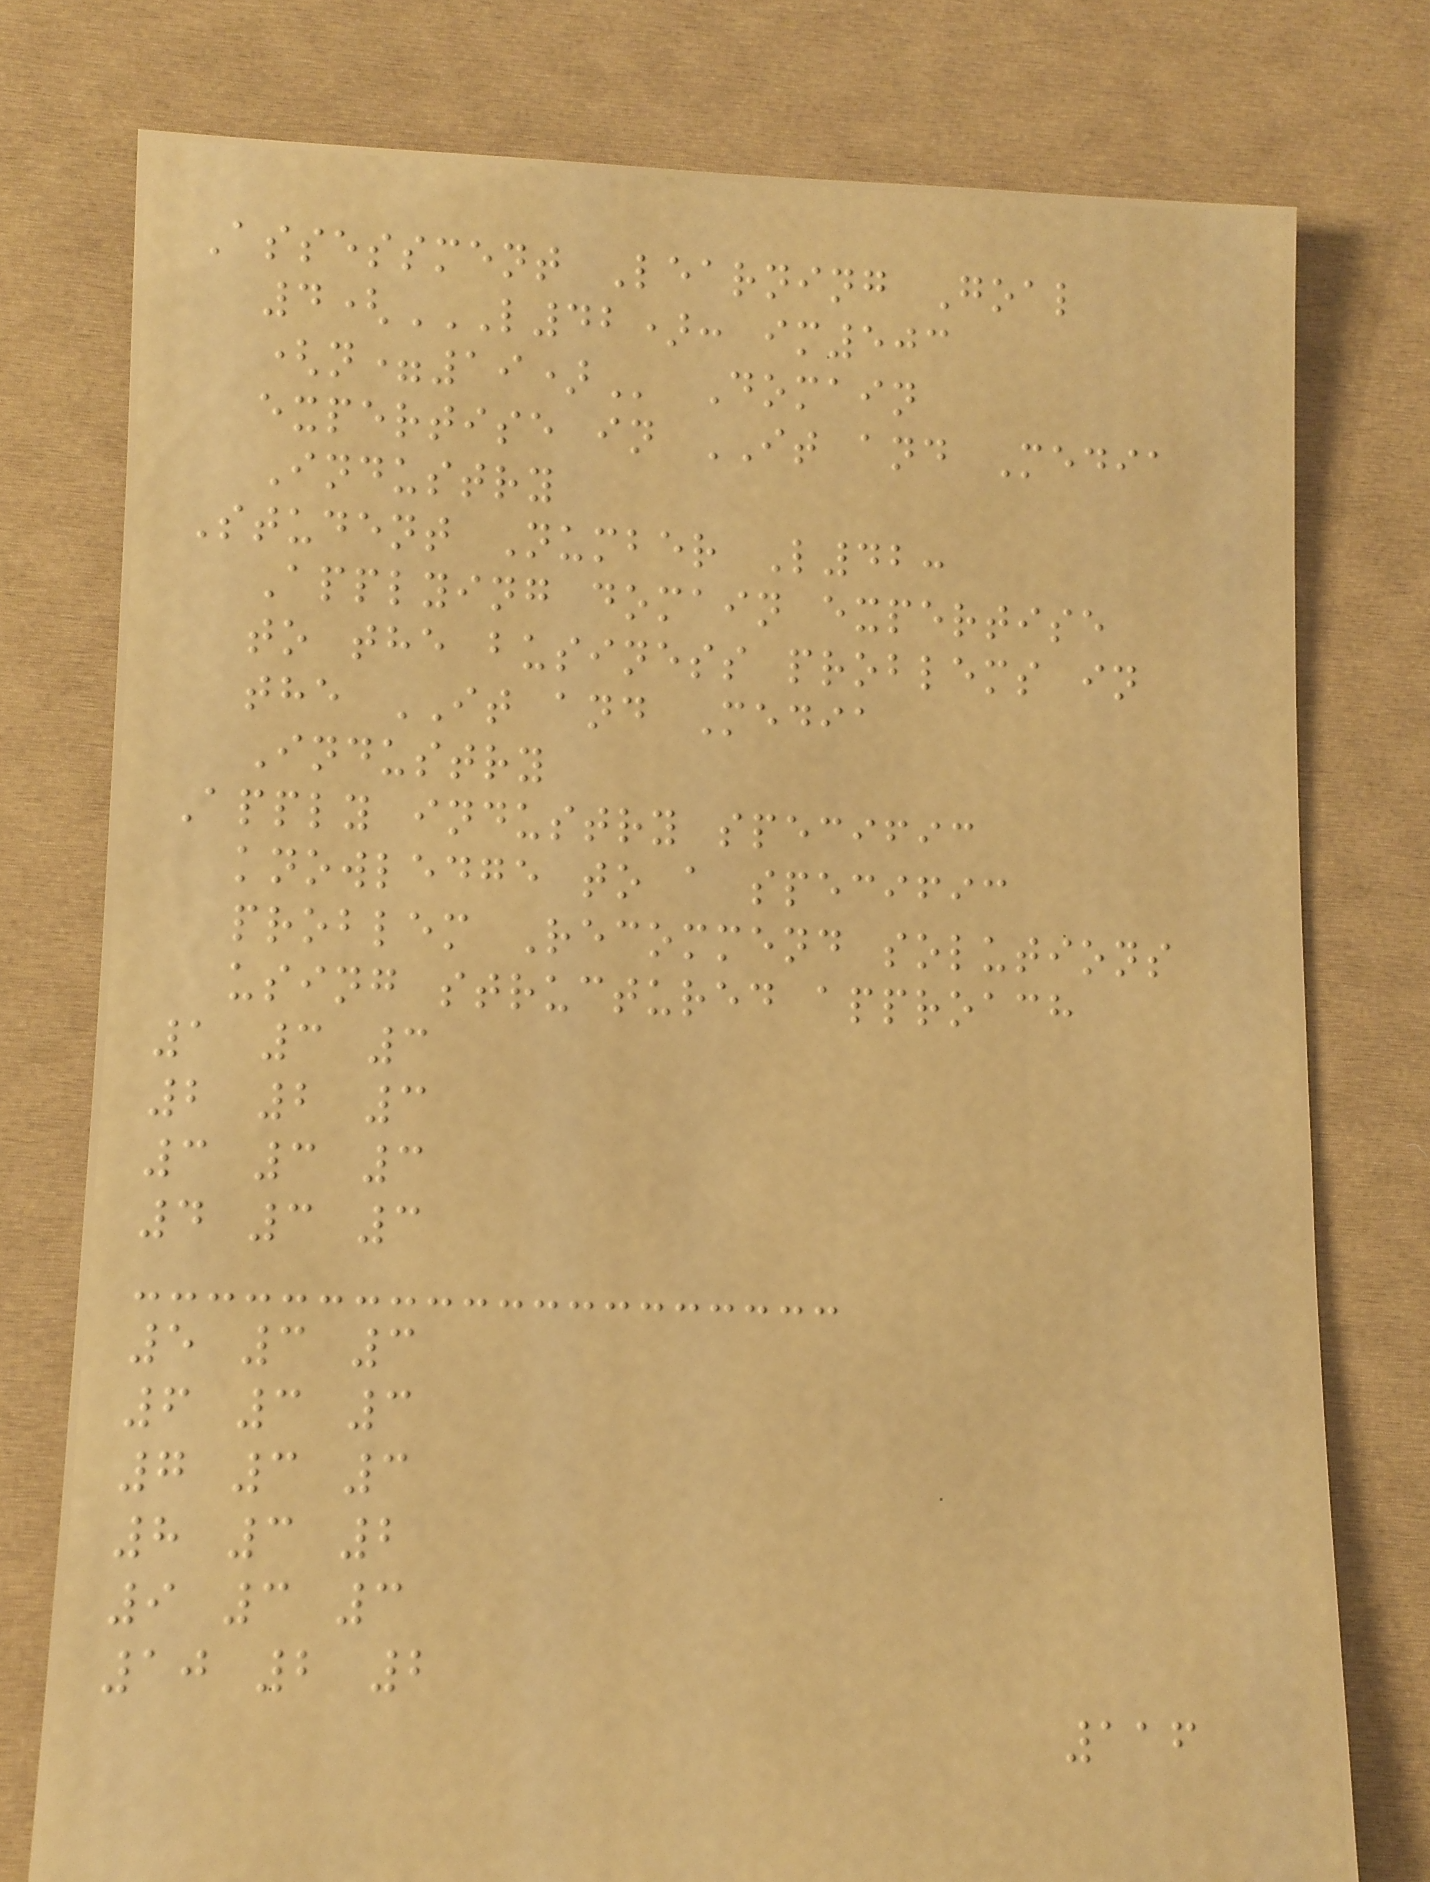Assessment Learning Goal
4(L42): IM503
(N=19) Domain
expertise in IT and Media
Industry
Student Number L42:
Applying domain expertise
to the business problems in
the IT and Media
Industry
Apply industry specific
knowledge to a specific
problem Recommend solutions
using structured approach
1 3 3
2 2 3
3 3 3
4 3 3
5 3 3
6 3 3
7 3 3
8 3 2
9 3 3
10 2 2
116
